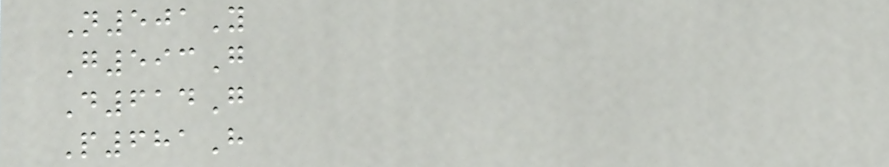N501Y
G593G
D614G
P681H
